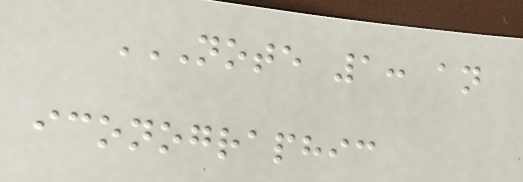NOTE 1: AN
ICONOGRAPHIC
